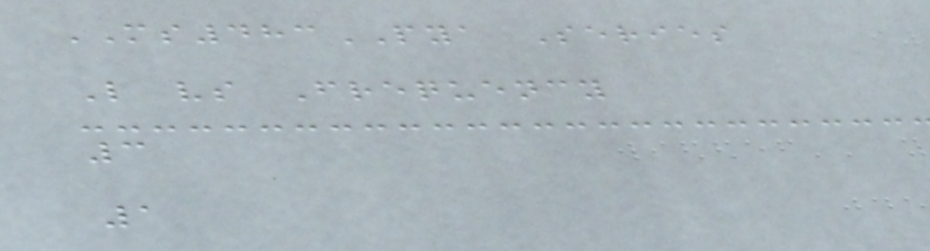MS483PYA Series
L vs Frequency
3
1
